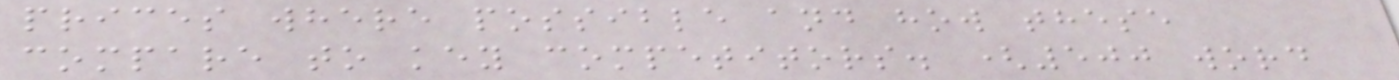prices where possible and how these
compare to key competitors. (500 word
